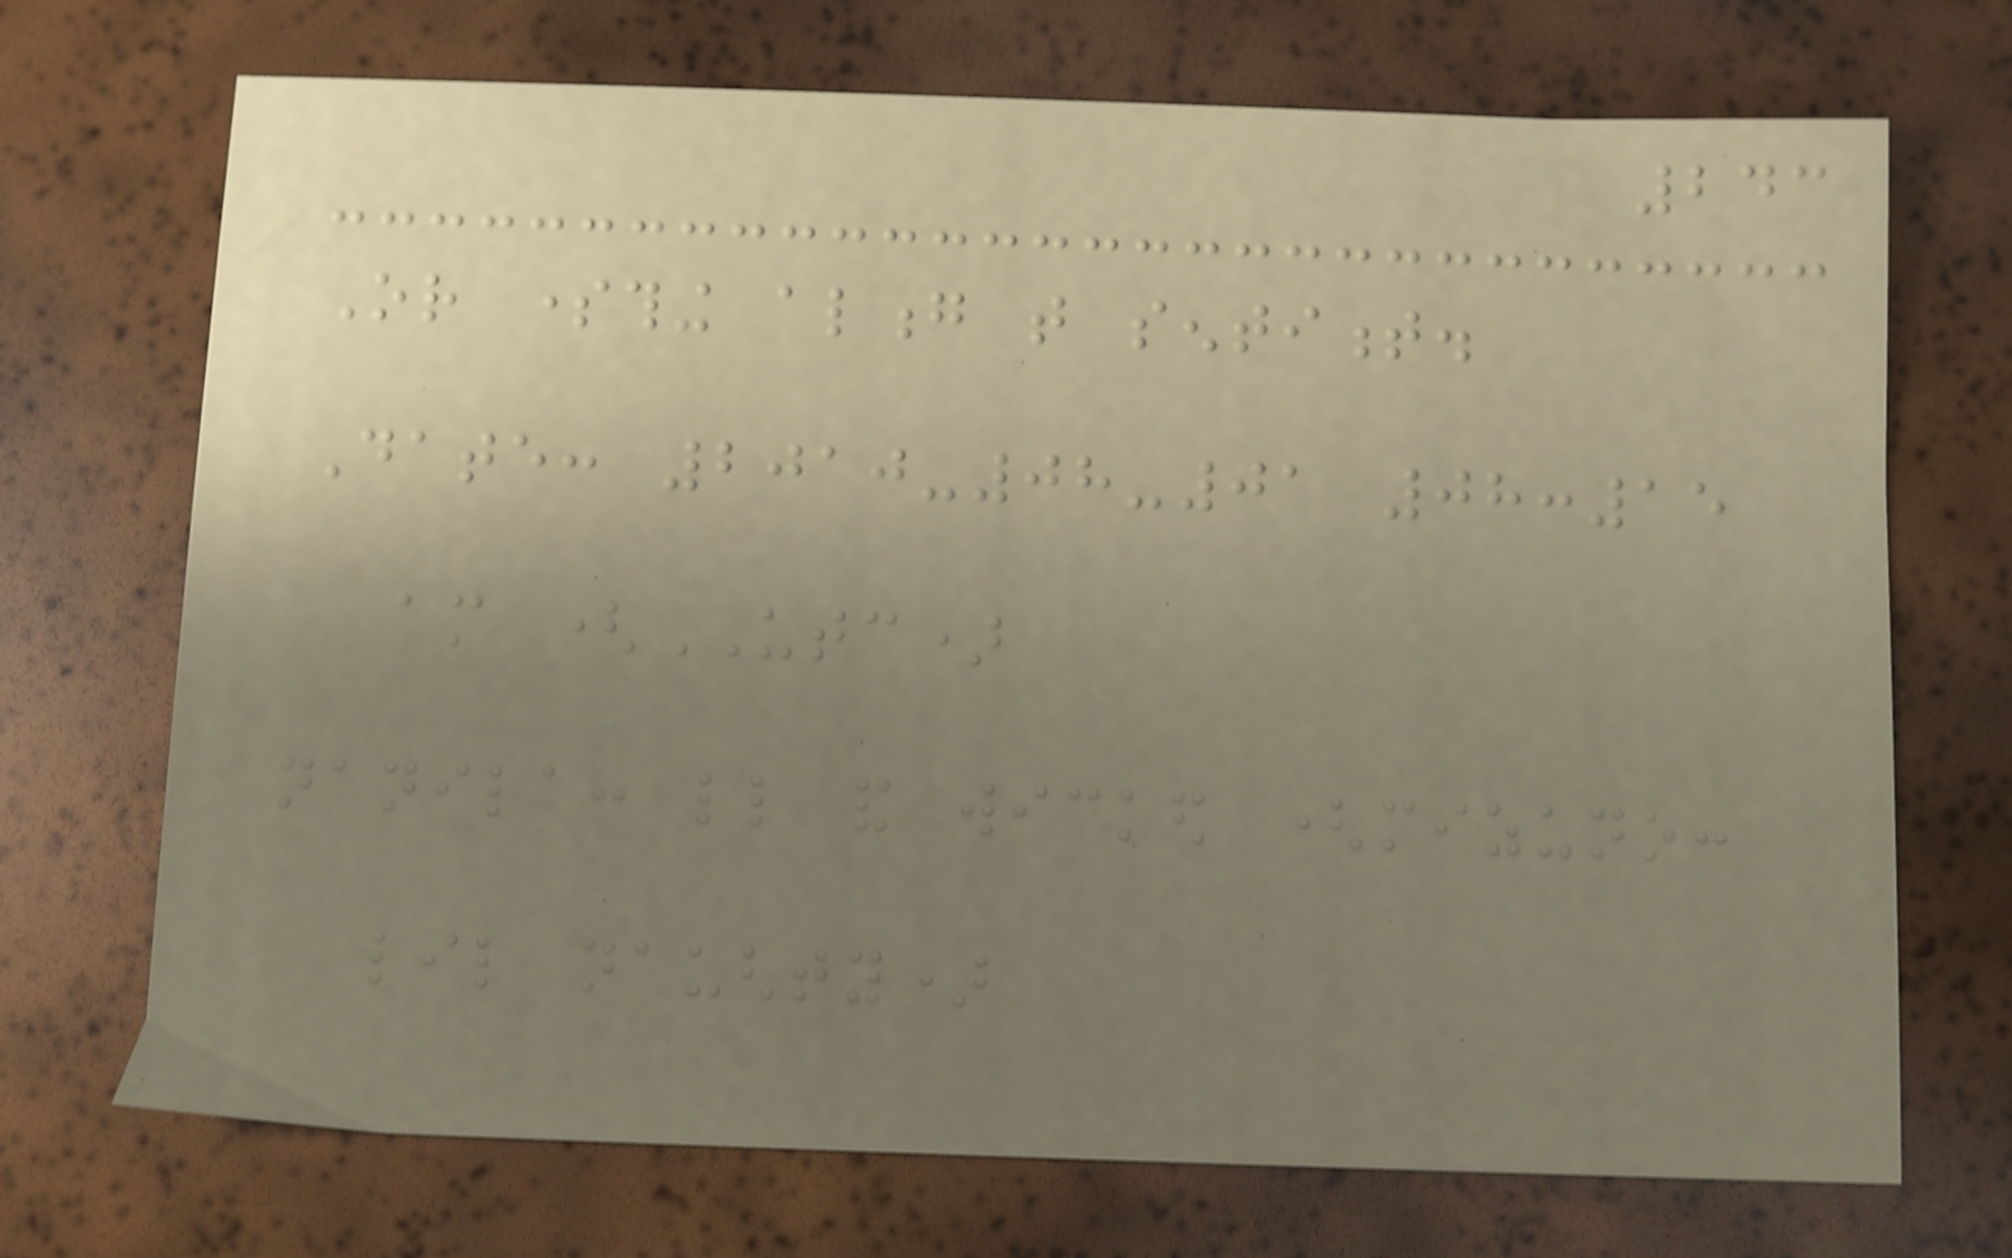243
Or something along that sentiment.
Date: 2010-08-01 08:15
am (UTC)
nanila: little and wicked (mizuno:
lil naughty)
